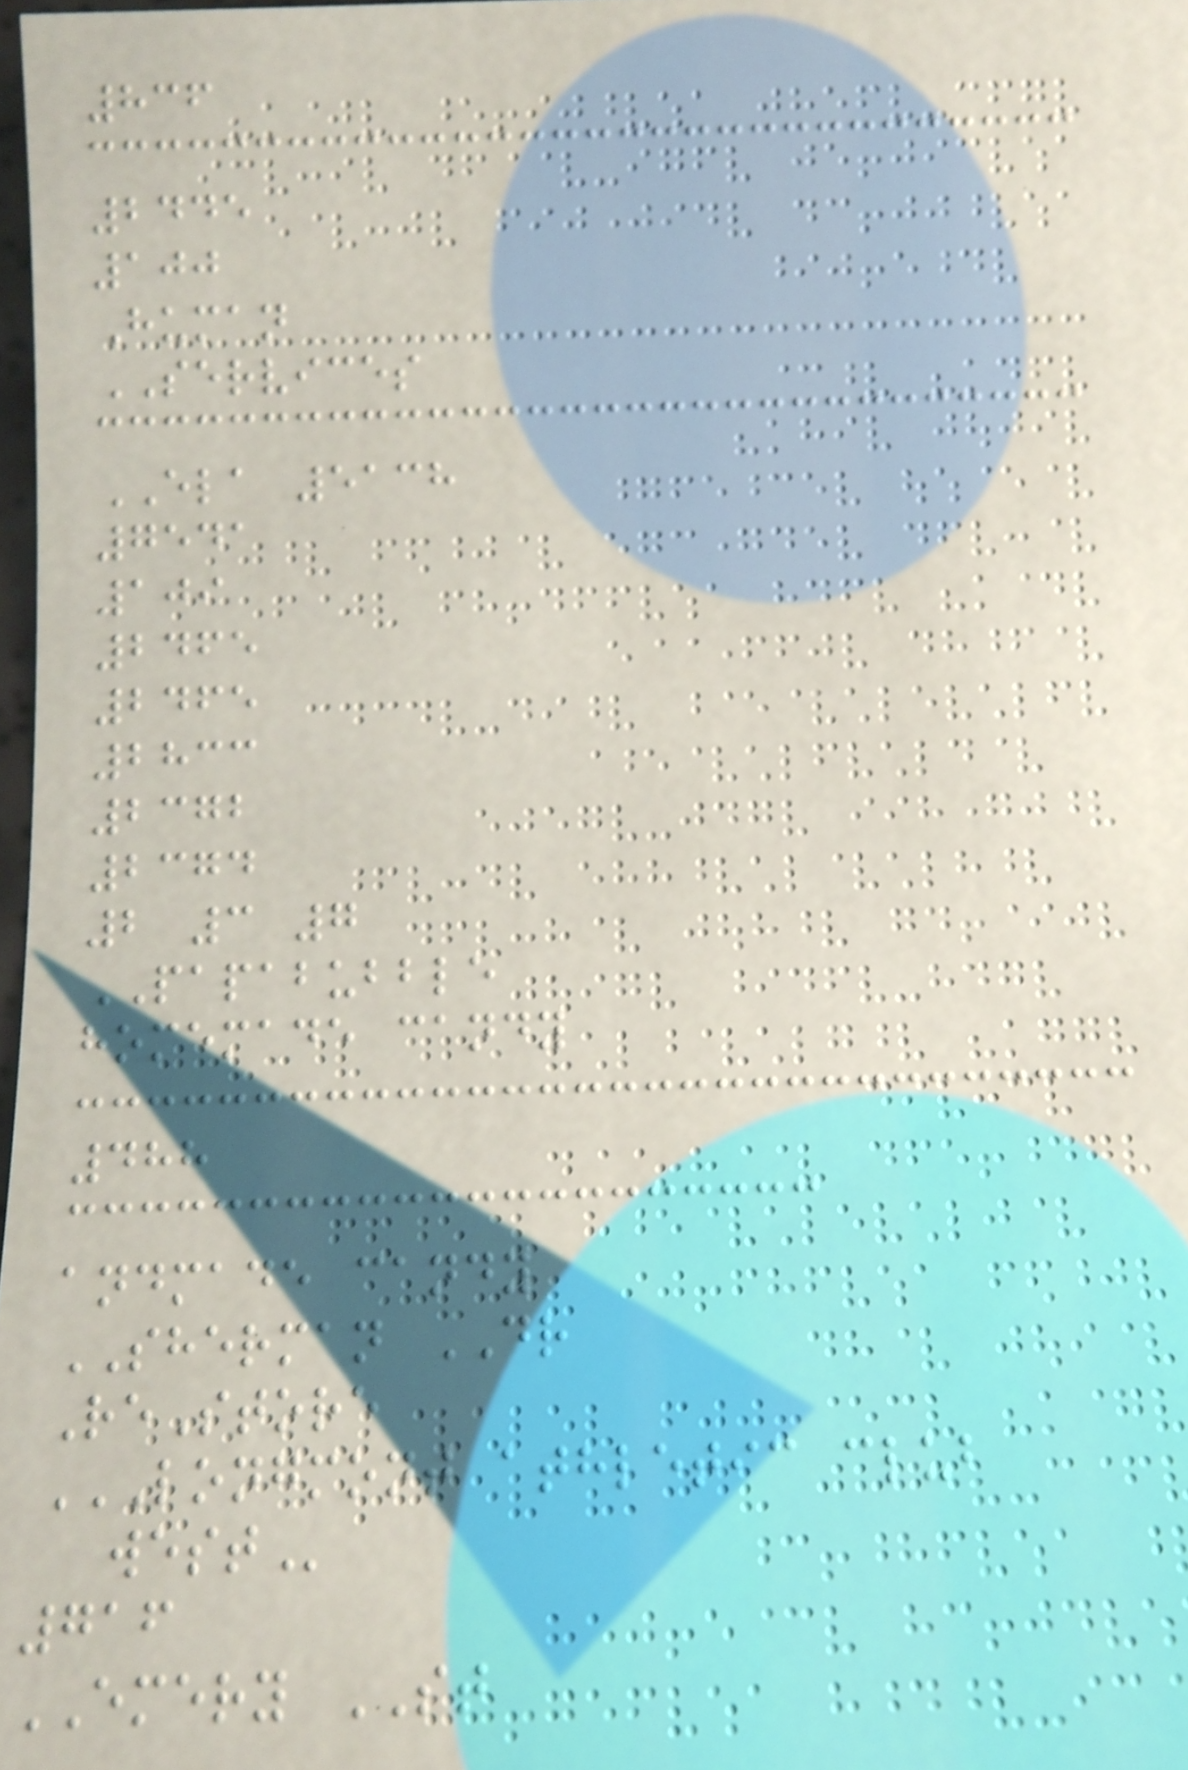836
2445
100
Human
SERVICES
ELA 5138
7541
109
2465
2465
2833
2372
2374
2 3 7
PAPABUBBLE
homemade candy
488
andmade candy
SHERMAN DR
ReStore
LONGMONT ATHLETIC CLUB
WEST
716
EMERY ST
